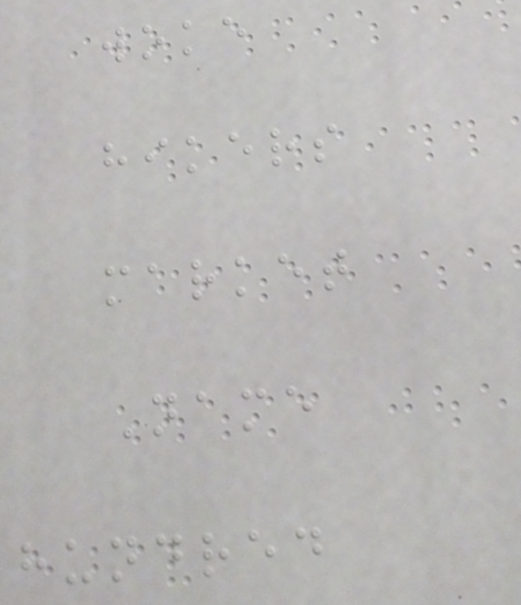woke
hikers
market
Name
hundred
